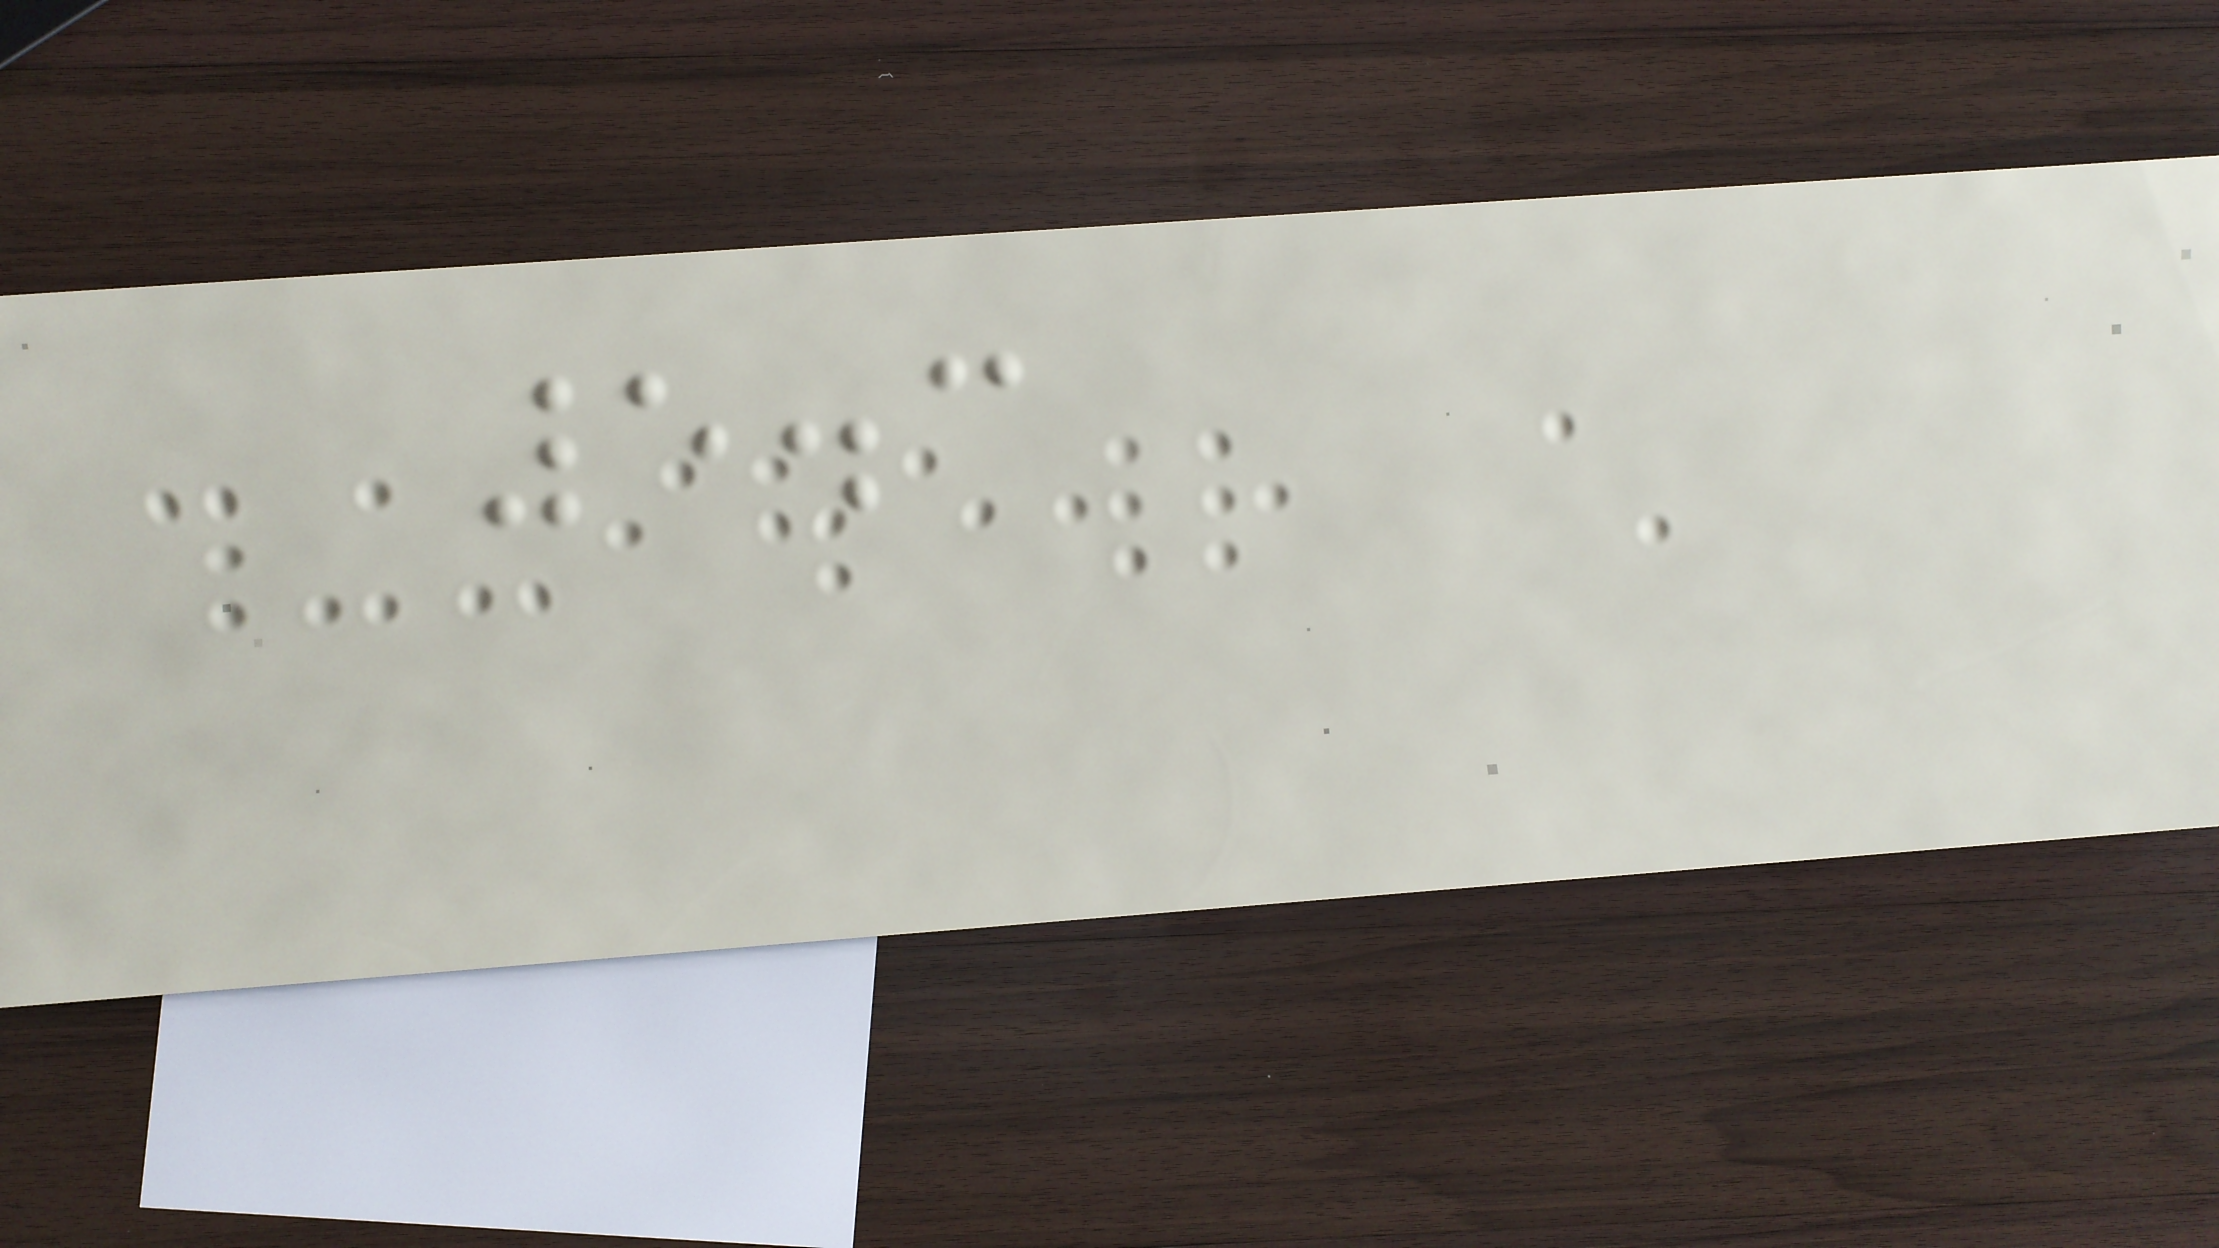5.3
